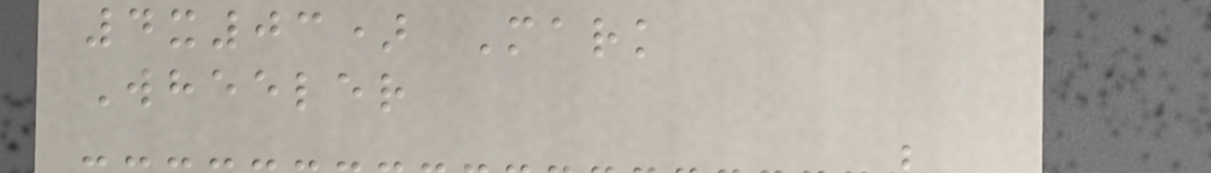4x03) Mark
Wheeler
